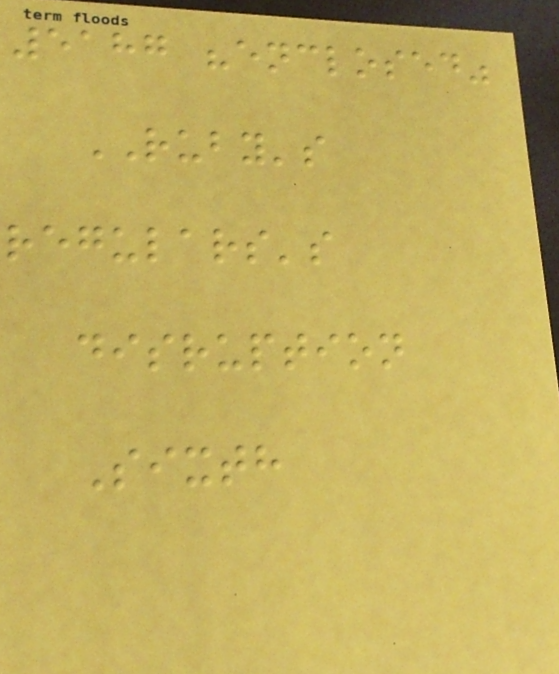5187 "enclosed"
RUBY's
regulars's
disruption
Sixth
